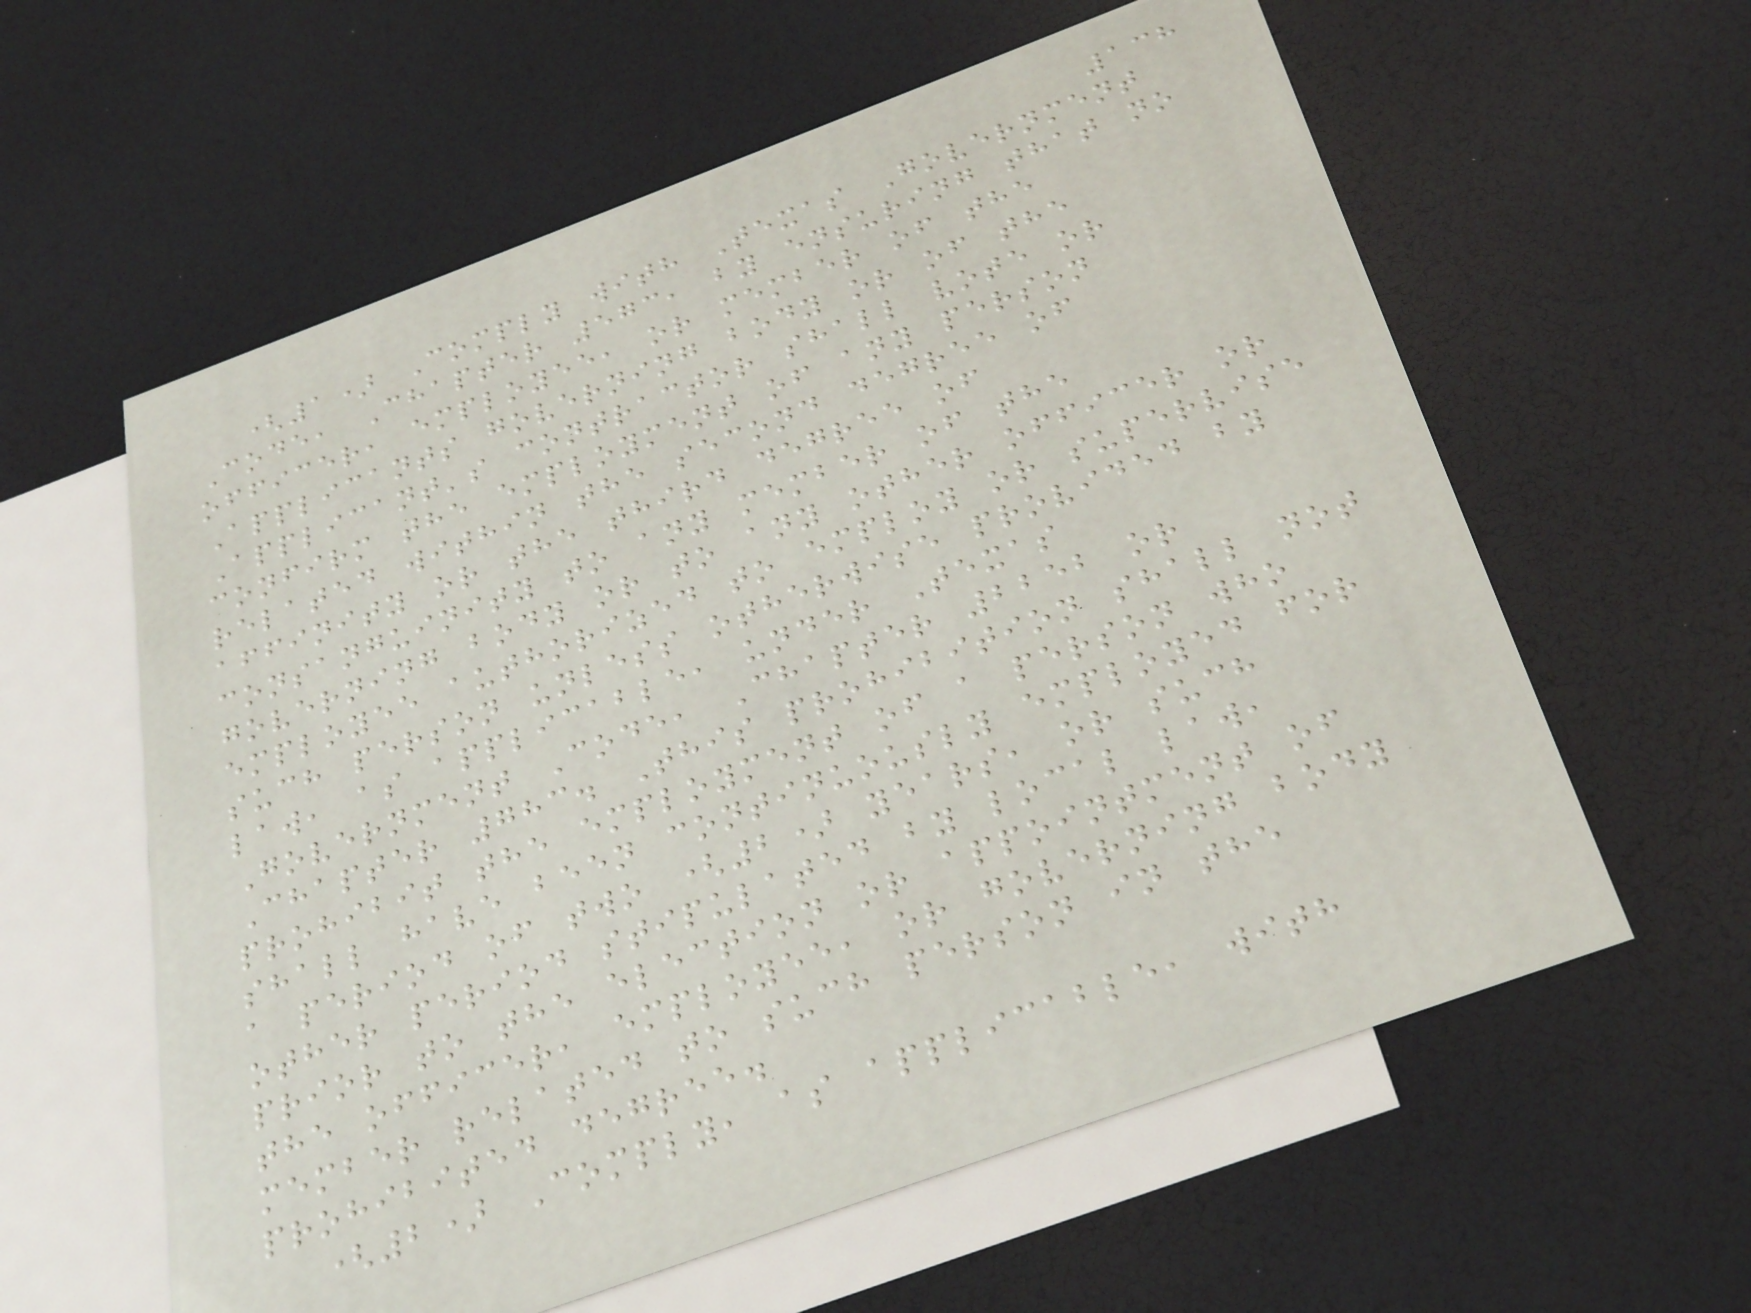138
(1) Comply with Texas Government
Code, Chapter 573, by ensuring that no
officer, employee, or member of the
Applicants governing body or of the
Applicant's contractor shall vote or
confirm the employment of any person
related within the second degree of
affinity or the third degree of
consanguinity to any member of the
governing body or to any other officer or
employee authorized to employ or supervise
such person unless otherwise provided by
law, as applicable, under Texas
Government Code, Chapter 2252 or
Chapter 783. This prohibition shall not
prohibit the employment of a person who
shall have been continuously employed for
a period of two (2) years, or such
other period stipulated by local law,
prior to the election or appointment of
the officer, employee, or governing body
member related to such person in the
prohibited degree.
(2) Comply, as applicable, with
